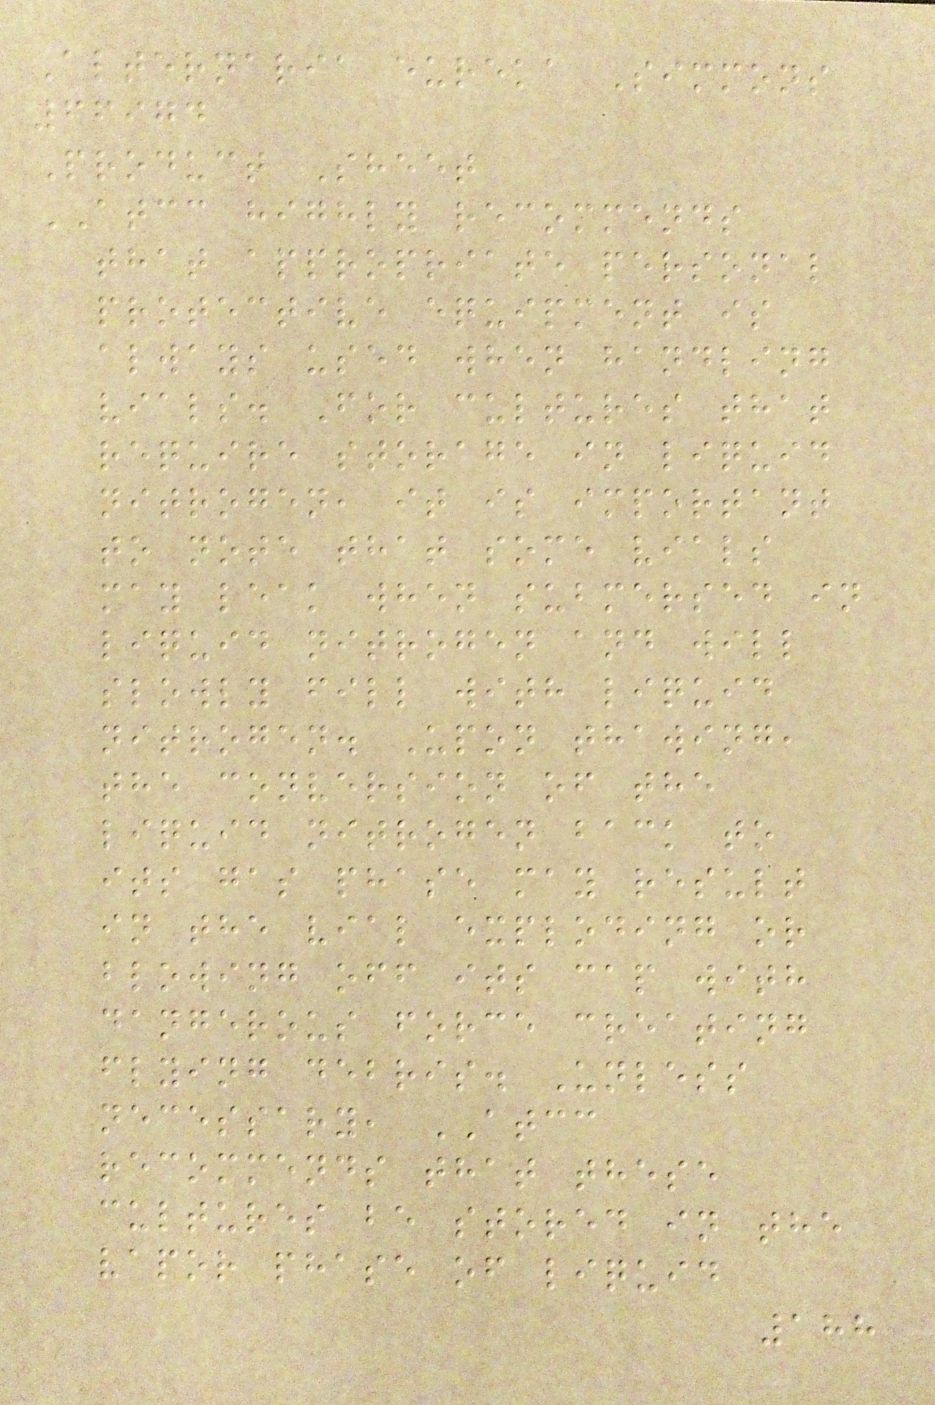Alternaria eureka Simmons
66974
Product Sheet
ATCC highly recommends
that appropriate personal
protective equipment is
always used when handling
vials. For cultures that
require storage in liquid
nitrogen, it is important
to note that some vials
may leak when submersed in
liquid nitrogen and will
slowly fill with liquid
nitrogen. Upon thawing,
the conversion of the
liquid nitrogen back to
its gas phase may result
in the vial exploding or
blowing off its cap with
dangerous force creating
flying debris. Unless
necessary, ATCC
recommends that these
cultures be stored in the
vapor phase of liquid
188
